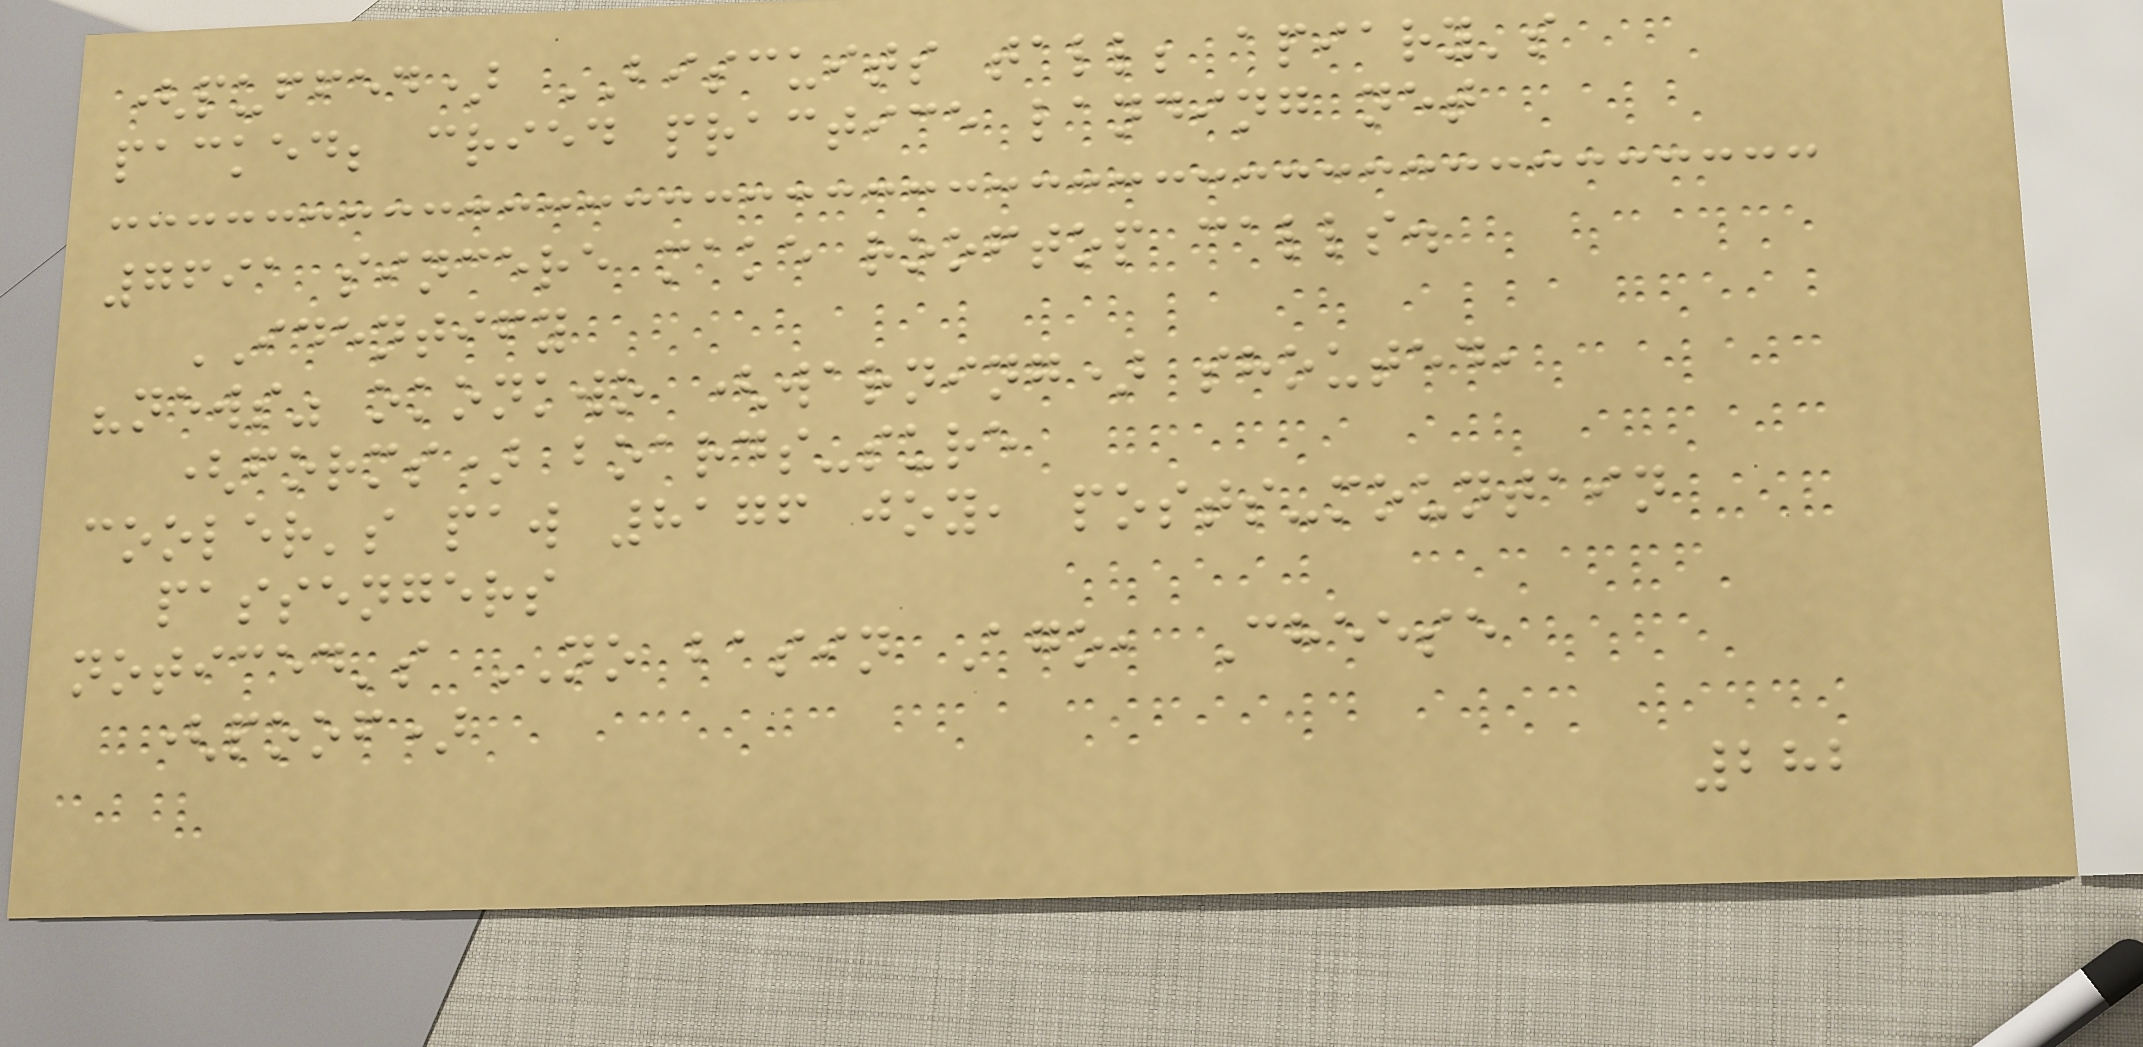(puffed) BISCUITS tall; apiary's
packed; cried practice landing net
7691 sincere make rooftop calls.
IDENTIFY
"news" okonkwo (warning) shouted,
(forms) boards-sure
cooler's paw 8176 joy, posts-mountain
passengers
noticed's NO basin Ago, Cheese
(poof)
282
